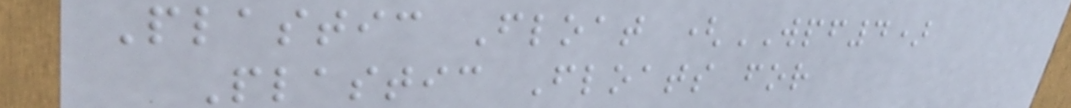Plastic Float (WPF4)
Plastic Floats for
